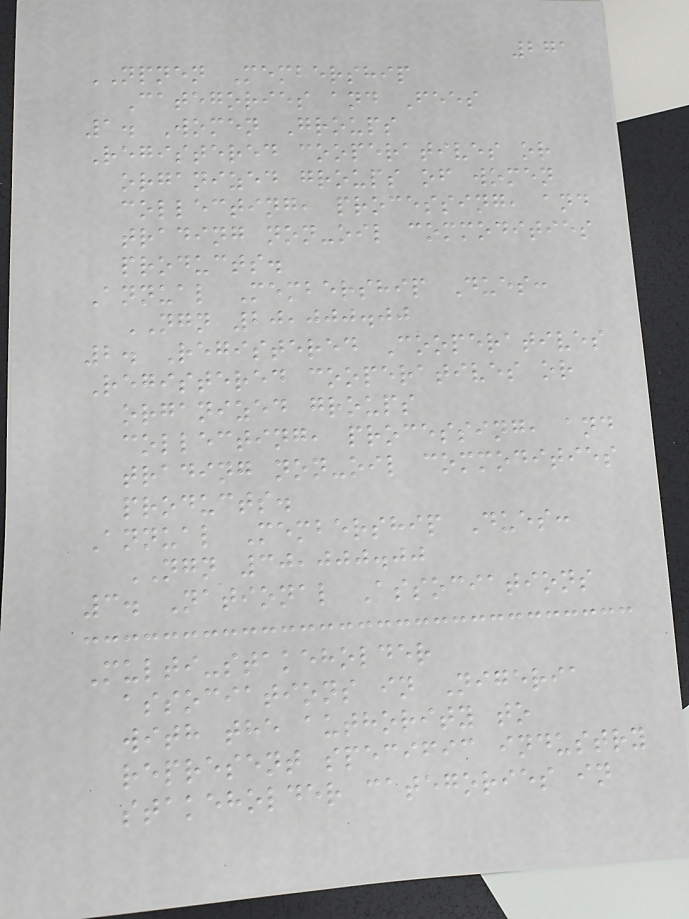271
NPNEN Membership
Categories and Fees
1. Women Groups
Registered cooperatives or
organized groups of women
collecting, processing, and
trading non-oil commodities
products.
Annual Membership Dues:
NGN 20,000.00
2. Registered Cooperatives
Registered cooperatives or
organized groups
collecting, processing, and
trading non-oil commodities
products.
Annual Membership Dues:
NGN 30,000.00
3. National Associations
Multi-stakeholder
associations in Nigeria
with the authority to
represent specific industry
stakeholder categories in
